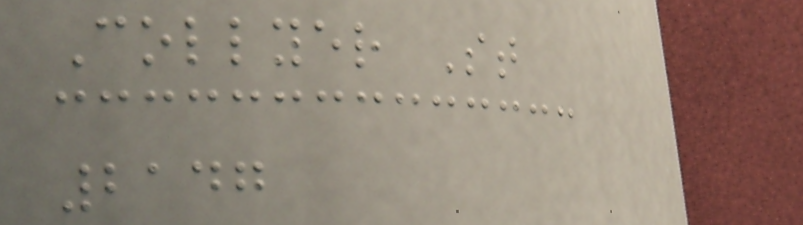Collyer St
2147
